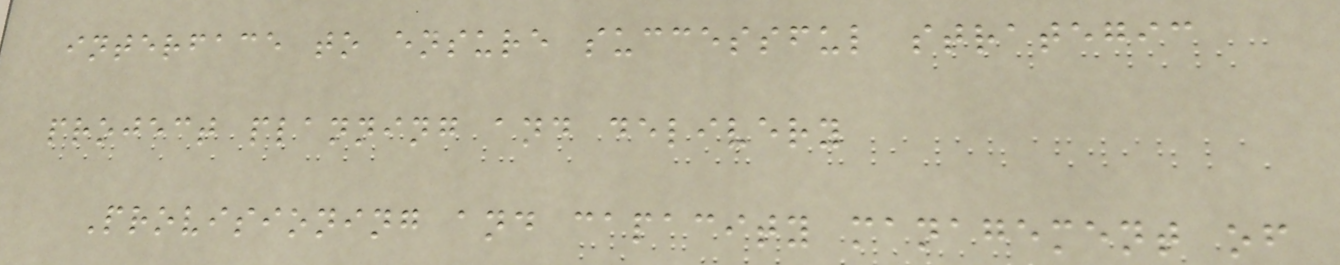interface to ensure successful strategic
project planning and delivery
Provisioning and capacity management of
